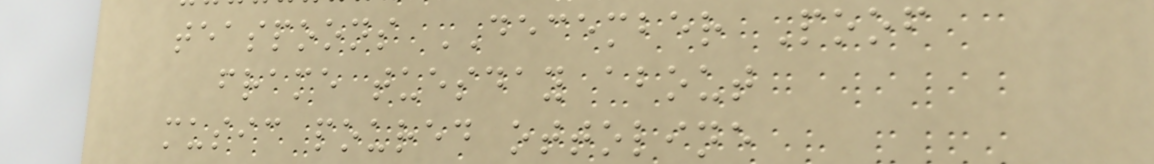teaspoons DECEMBER Poof
frame tuesday about
music poured ottoline
